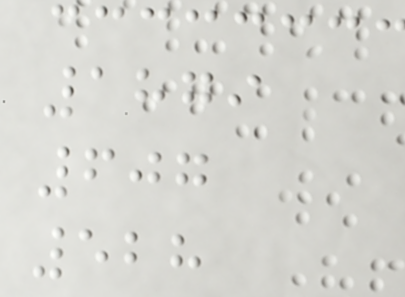1879
607
528
